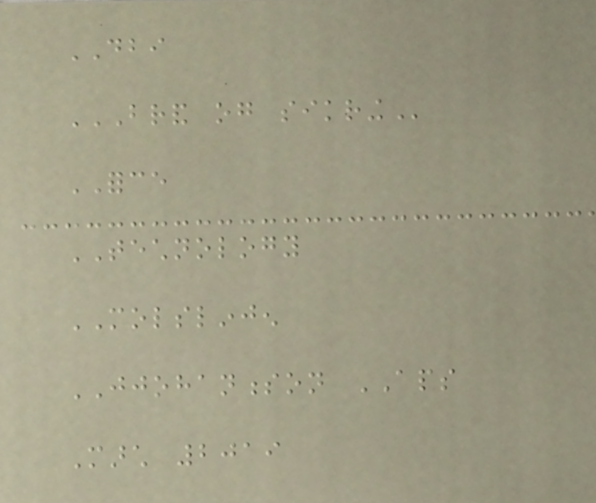DBI
BRAND OG SIKRING
FORCE
TECHNOLOGY
MOLSLINJEN
JJOHANNESSON APS
March 2019
